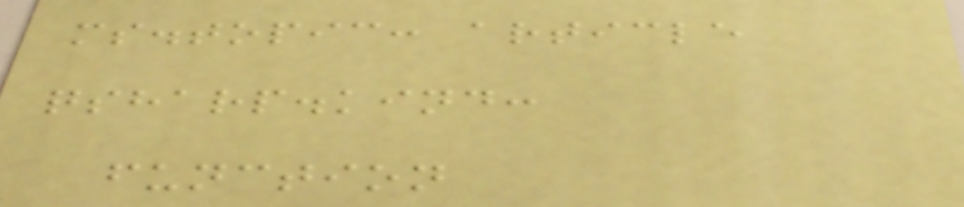ms.topic: article
qsharp.kind:
function
